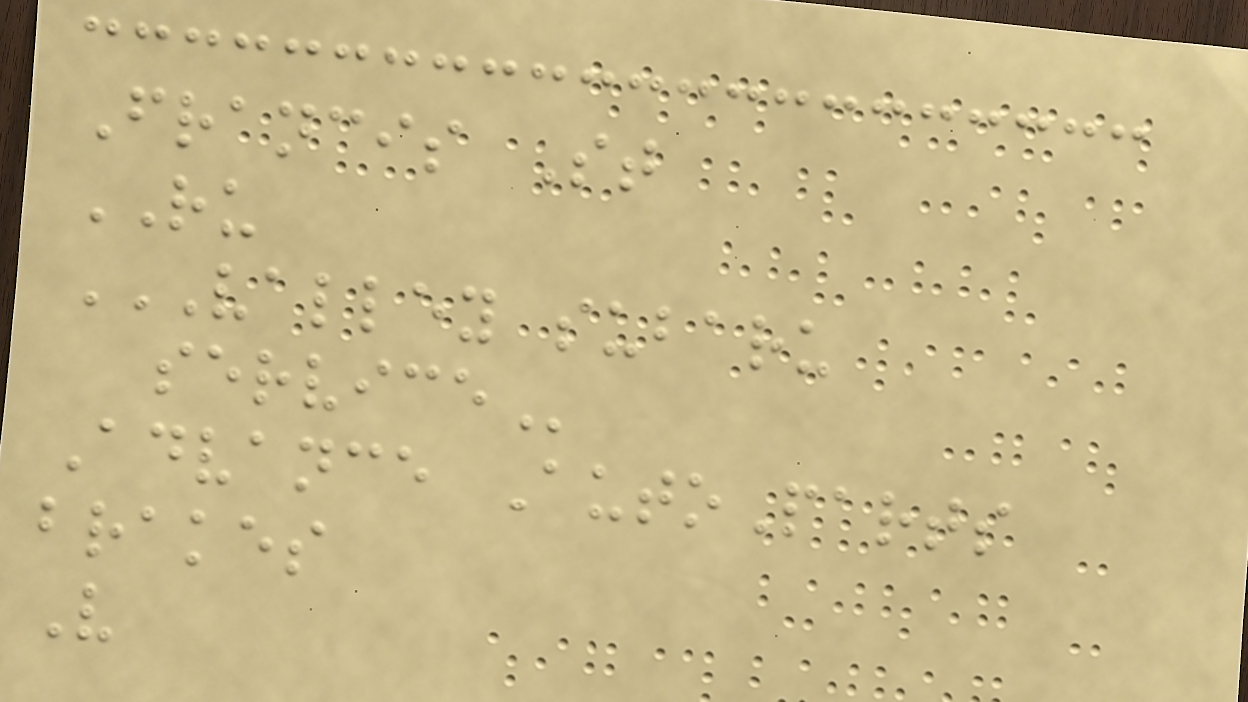Francis St
RU
VALLEY SUBARU
SERVICE
Advance AutoParts
brakes
V
